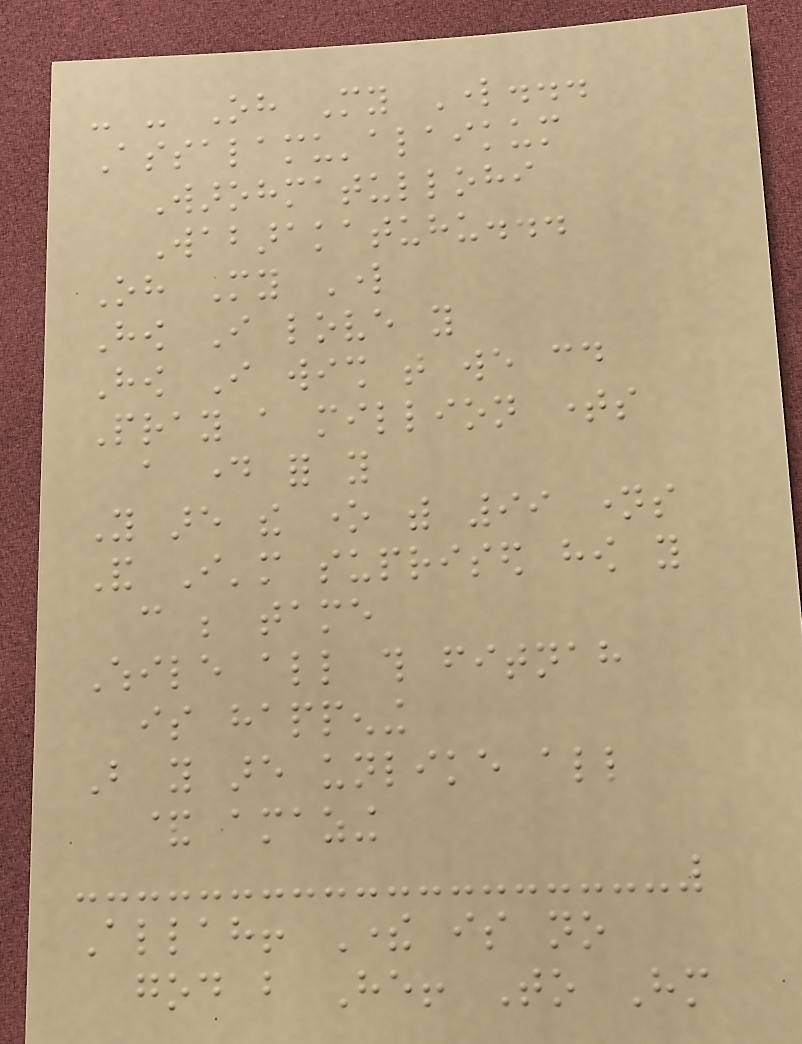- - Oh My Lord...
Assalamu'alaikum
Warohmatullohi
Wabarakatuhu...
Oh My Lord
How I love you
How I wish that we could
Pray a million times
a day for you
You are the one with 99 names
And I'm suprised how you
can be tame
While all this fitnah
is happening
But you are unlike all
& amazing
Allah! There is no
god but He! To Him
